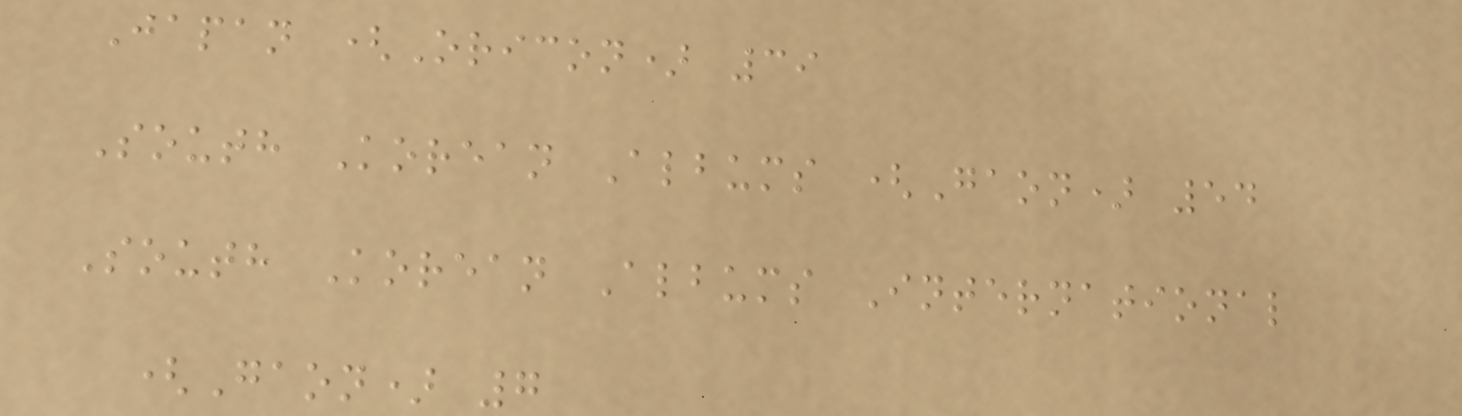Japan (Oricon) 39
South Korean Albums (Gaon) 54
South Korean Albums International
(Gaon) 7
